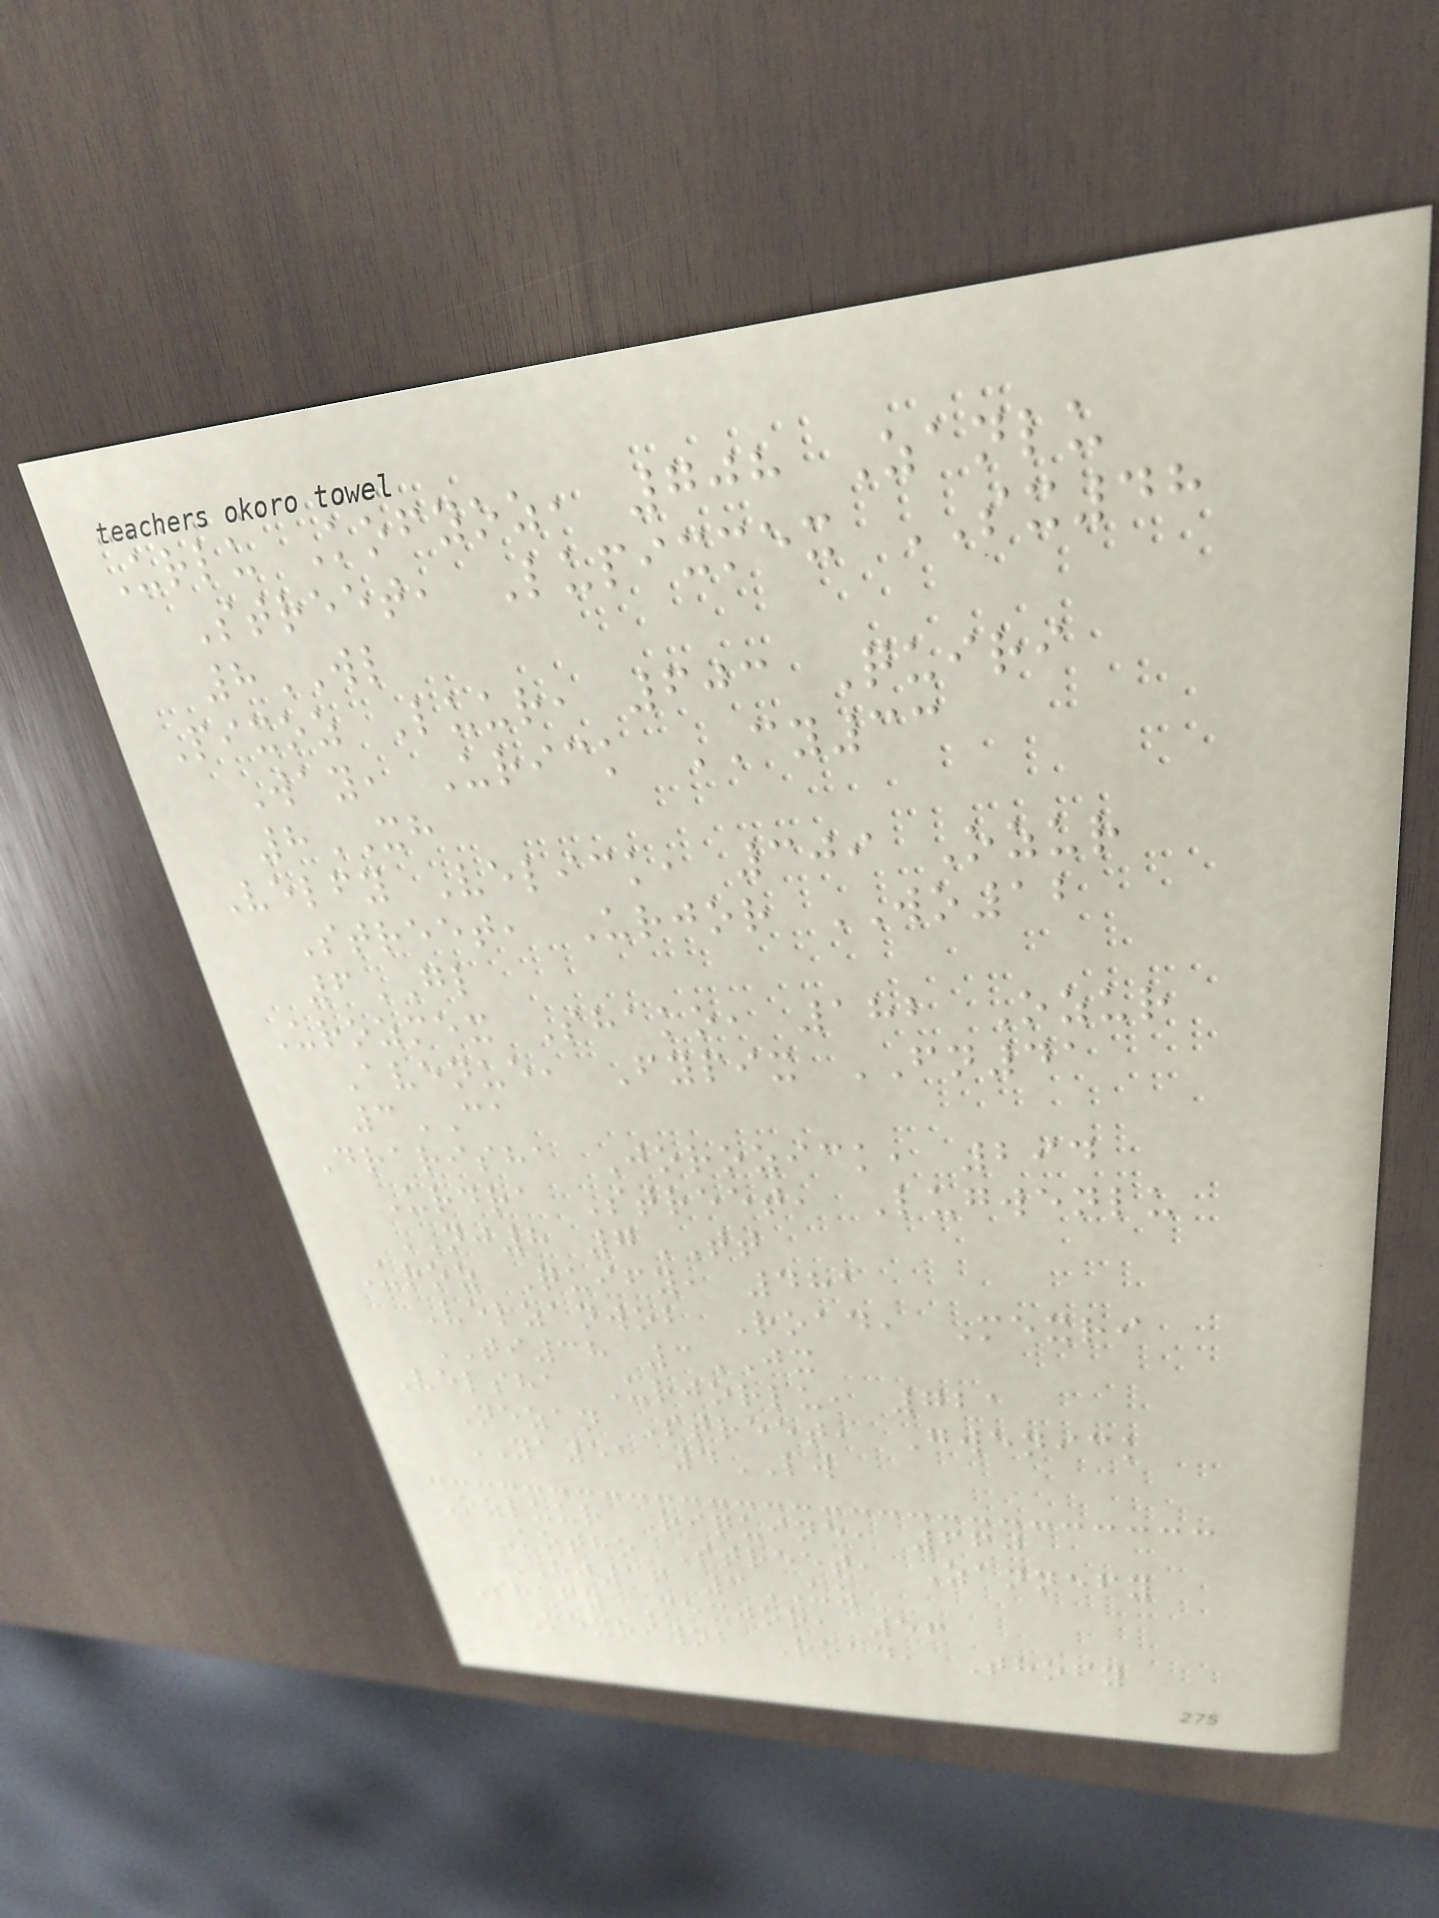Urlu Kofyoz, 708 Zanlu
Street, Lupixmex SX48
8WL
Pixoz Luur, 603 Quiri
Way, Urick CY33
8XH
Velfy Velick, 309 Ozur
Street, Urjor WO12
6GL
Urozmex Shako, 182 Ozur
Avenue, Fypix FN41
3CA
Drarisha Jorozick, 294
Urdra Street, Lugwenlu
NJ8 7TT
Uroz Quify, 481
Velzanwob Road, Mexri
TI38 3JX
Velsha Urjorlu, 721
Nezan Street, Gwenick
YA51 4LW
Ozluur Riquine, 660
Kotho Street, Zannefy
HJ16 3UZ
Shafy Mexjor, 56
Mexriwob Road, Thofy
